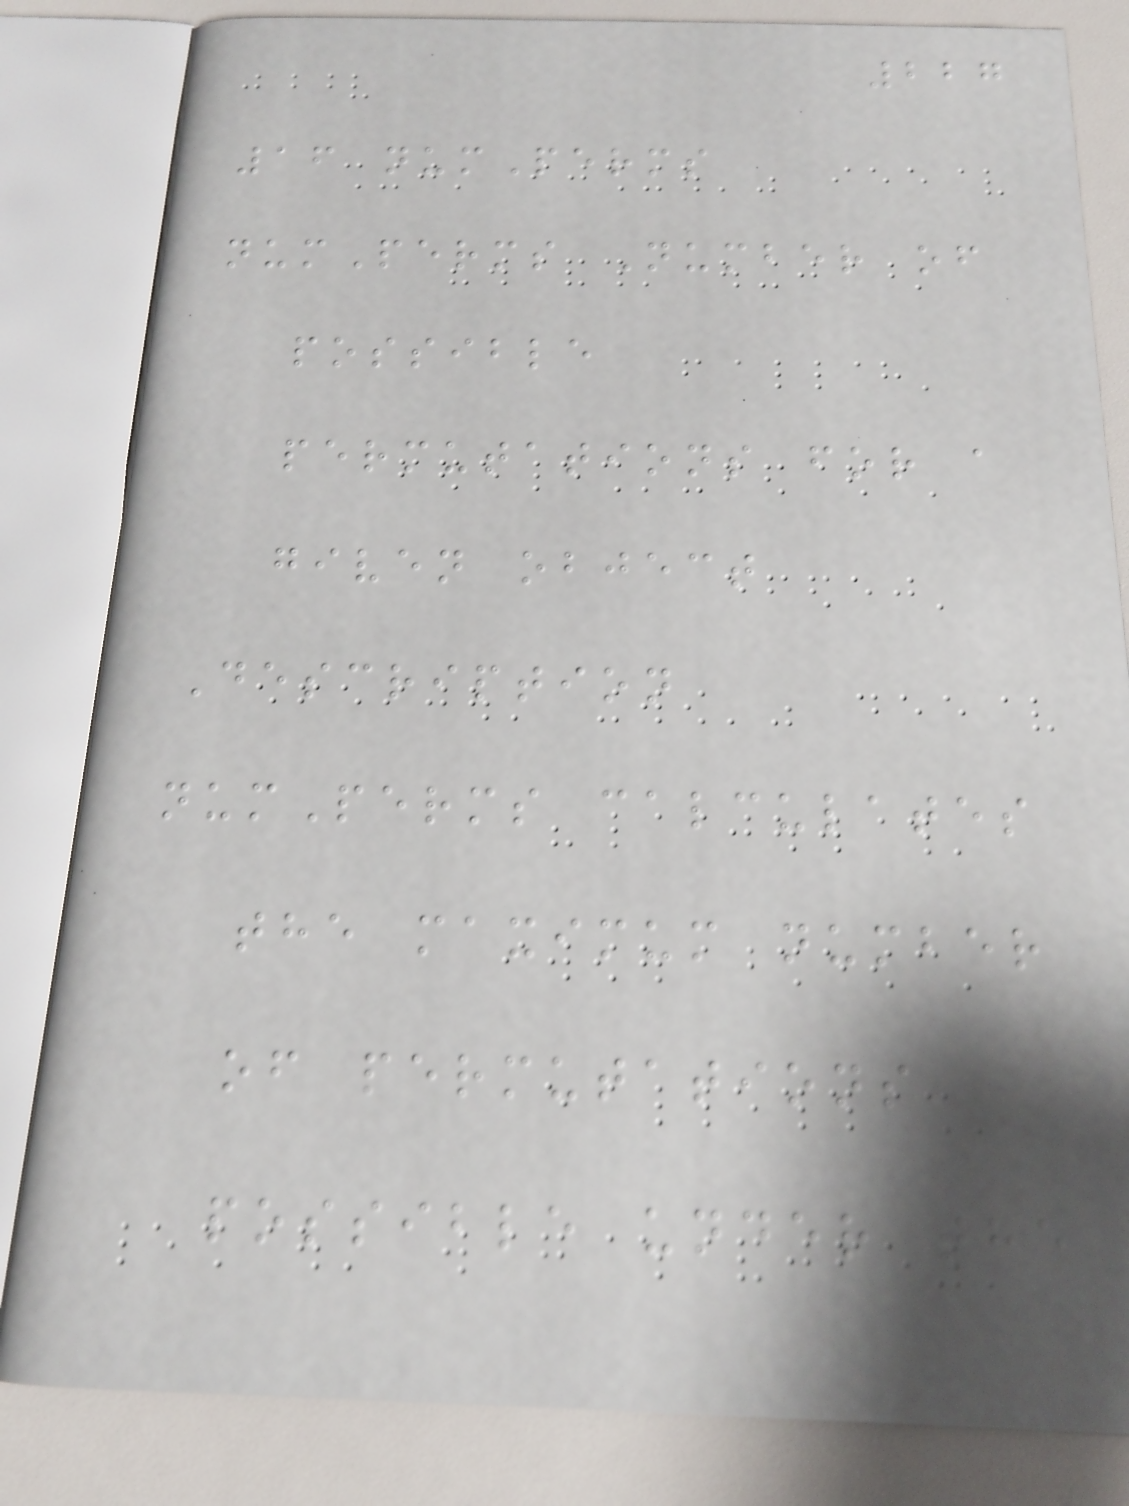227
16 numPerms
numPerms Number of
possible
permutations for a
given object
Description
numPerms calculates
the maximum number
of permutations
possible under the
